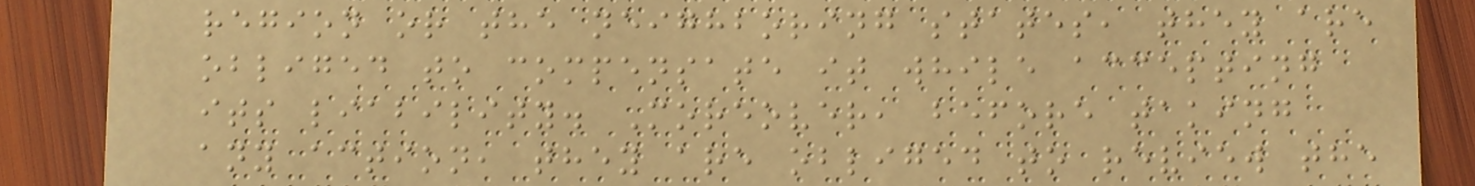region or the neighboring states, they are
obliged to compensate it while accepting
its liability. Moreover, before taking
any action, they are obliged to review the
